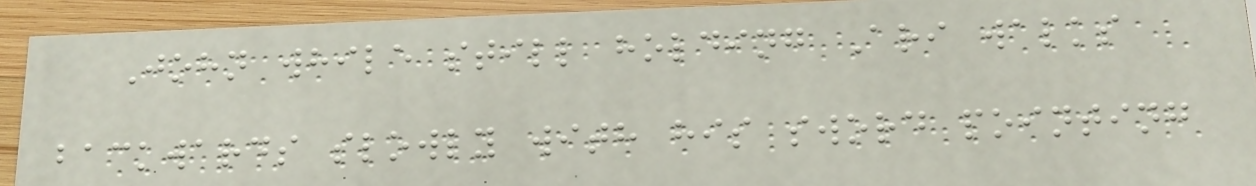John while still holding Ari walks
backwards slowly with his sword pointing
